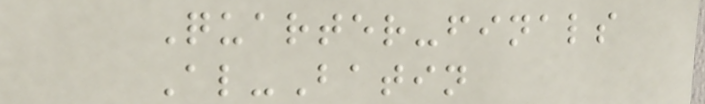Quarter-finals
Al-Batin
